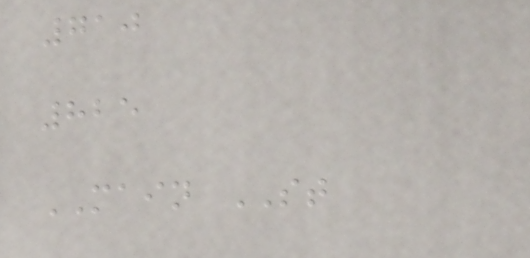710
825
MAIN ST
